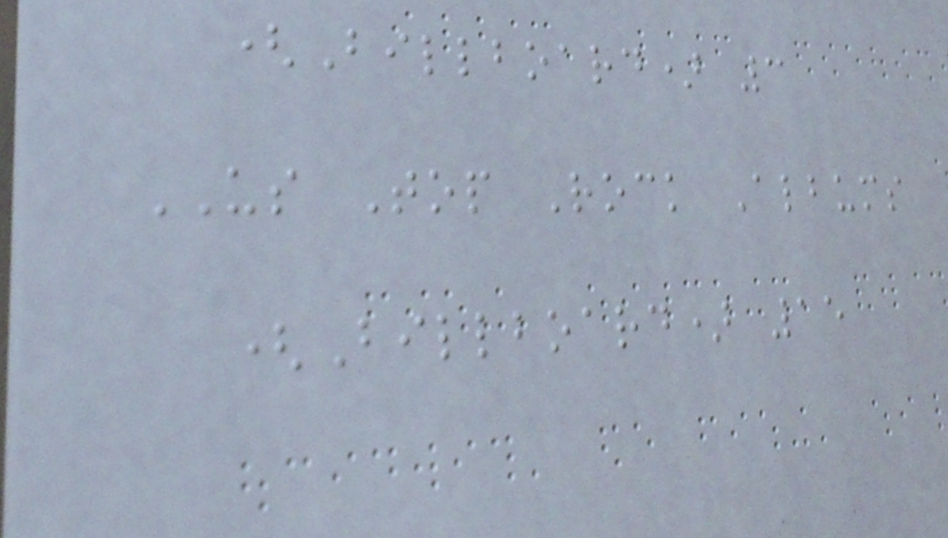(Billboard) 3
US Top Rock Albums
(Billboard) 15
